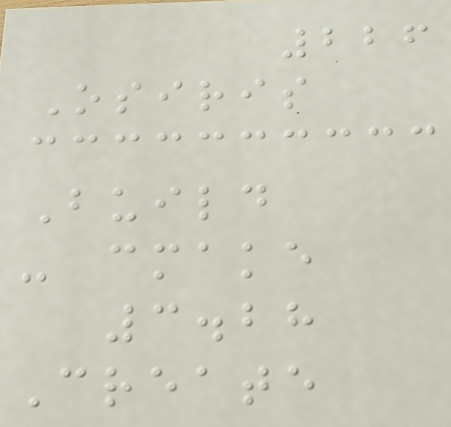226
Osiris
Build
- cmake
3.28
Create
